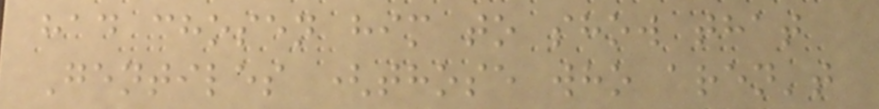had chosen him to show that
Gentiles (those who aren't
